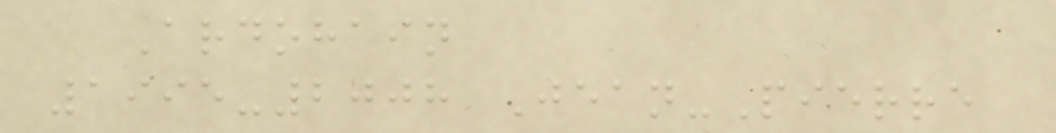Ardohain
1995-2008 Jean-Pierre
